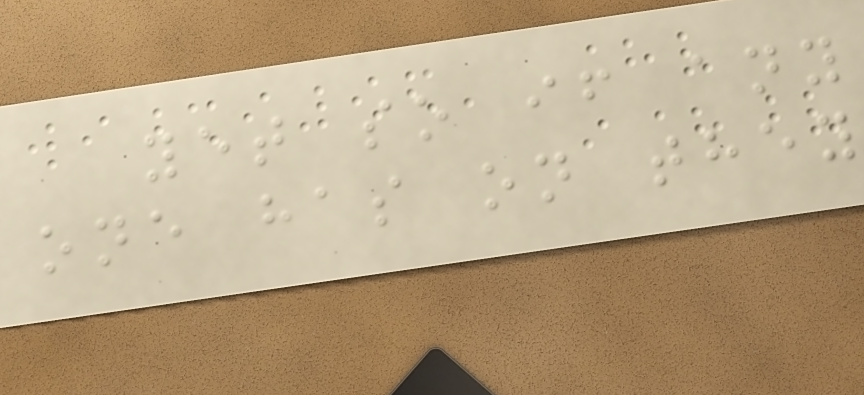yet so if any
one has on they
